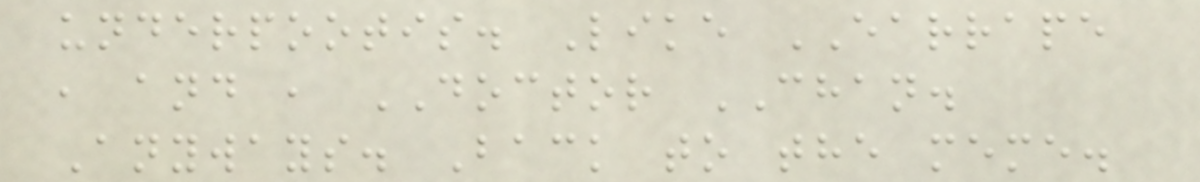underpootis. Like EARRAPE
, and , DOCTOR CHAN.
Anyways. Back to the meme.
